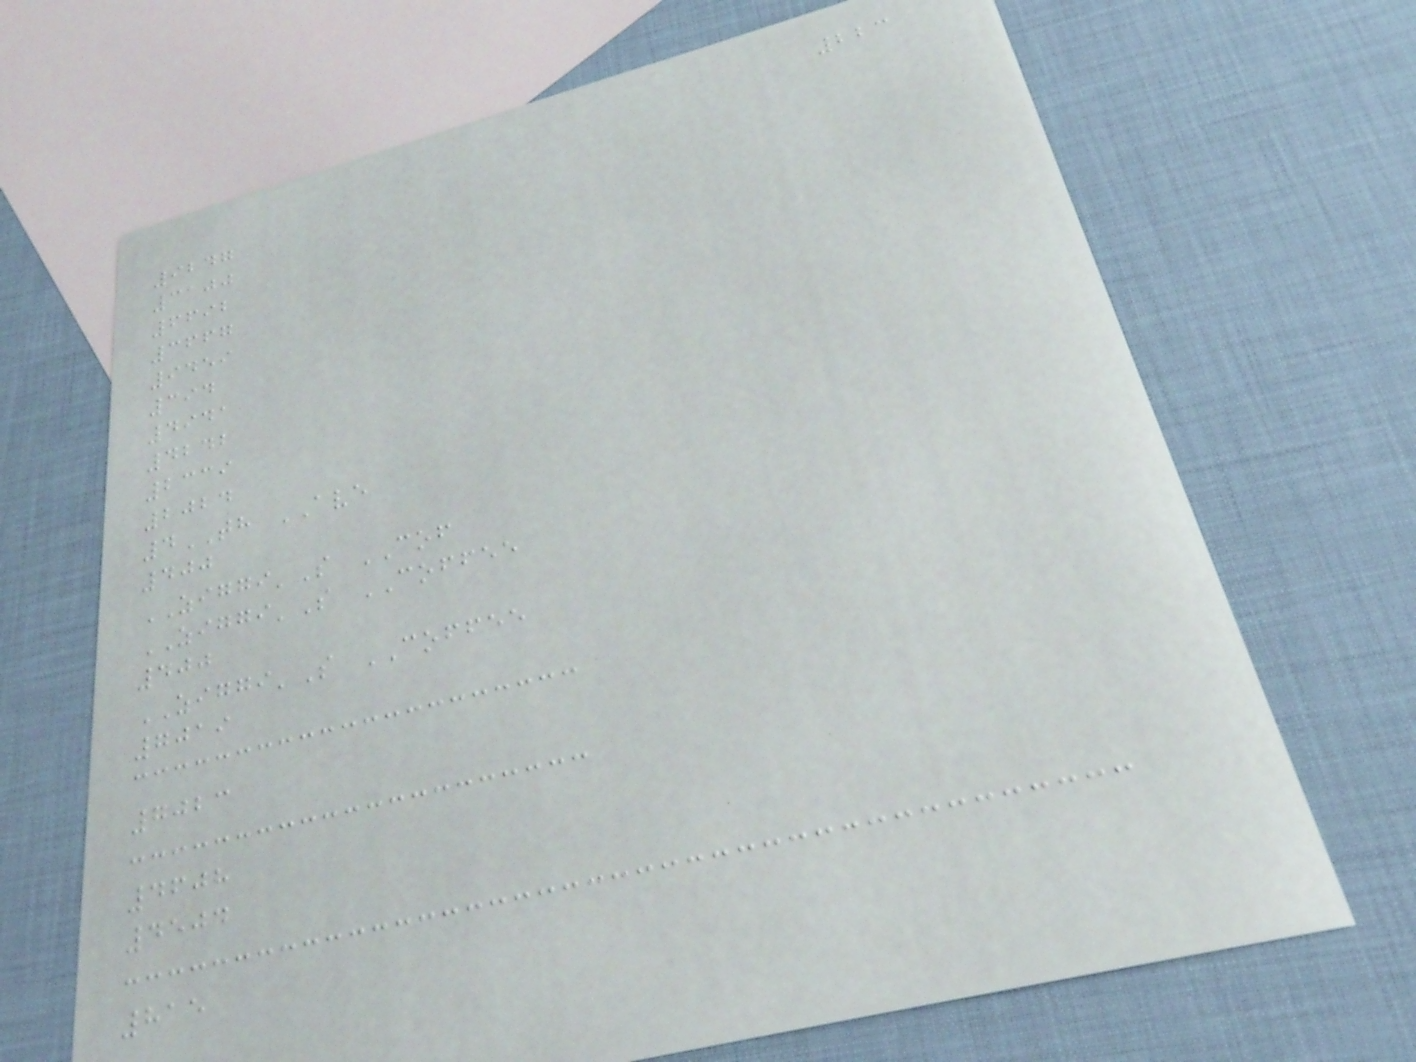223
9247
3100
6692
3667
9459
394
4941
4242
2339
2024
4TH AVE
400
ZIGGI'S COF
ZIGGI'S COFFEE
400
ZIGGI'S COFFEE
7019
7023
4608
4504
815
